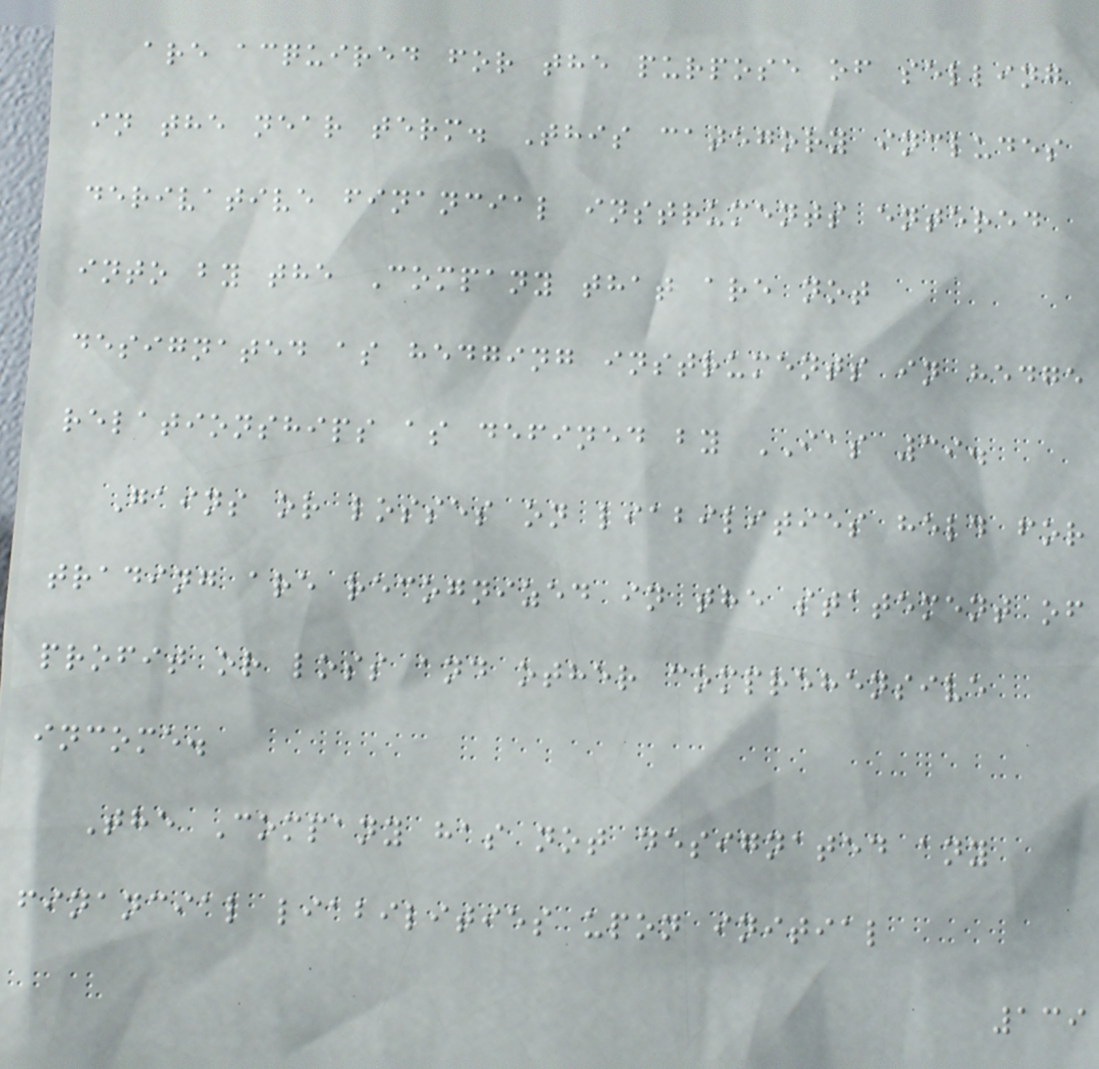are acquired for the purpose of selling
in the near term. This category includes
derivative financial instruments entered
into by the Company that are not
designated as hedging instruments in hedge
relationships as defined by IAS 39.
Gains or losses on liabilities held for
trading are recognized in the statement of
profit or loss and other comprehensive
income.
The Company has not designated any
financial liabilities upon initial
139
